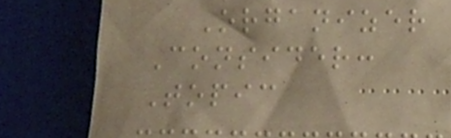Organizer
Consider:
Topic
